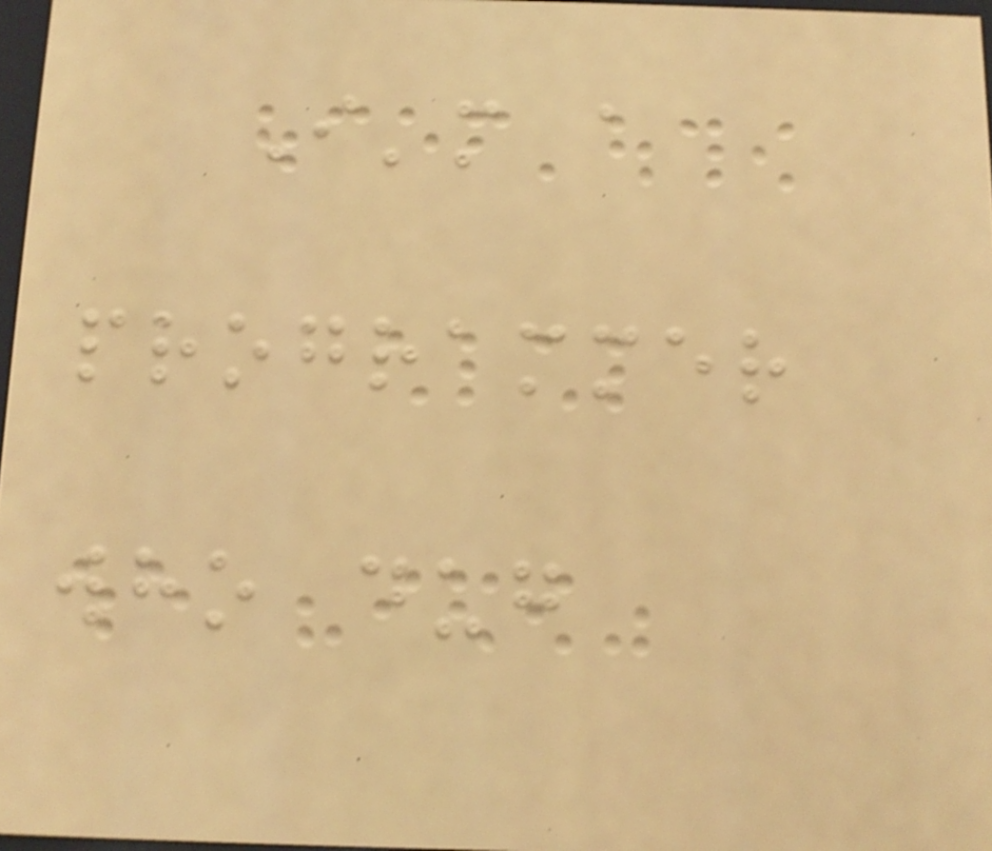I'm a
programmer
who dug
